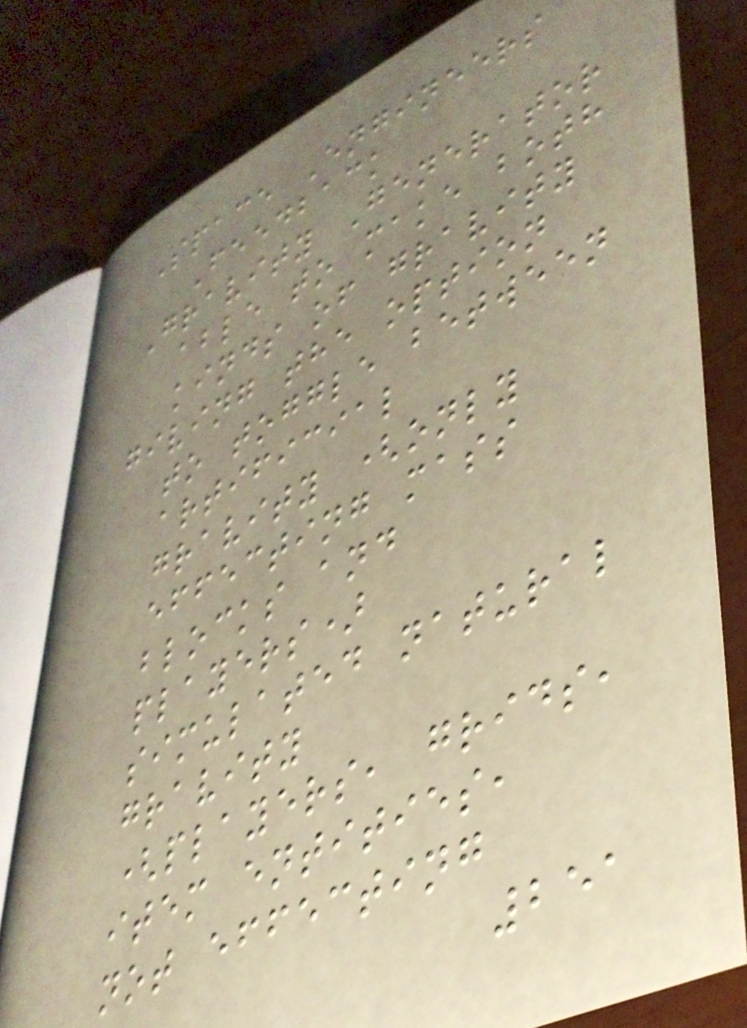Space Engineers
Feedback
Gravity Generator
able to make both
kinds of gravity
giving the option
to toggle between
artificial
gravity (only
effecting mass
blocks and
players)
simulated natural
gravity
(players, grids,
item entities,
not effecting
251
